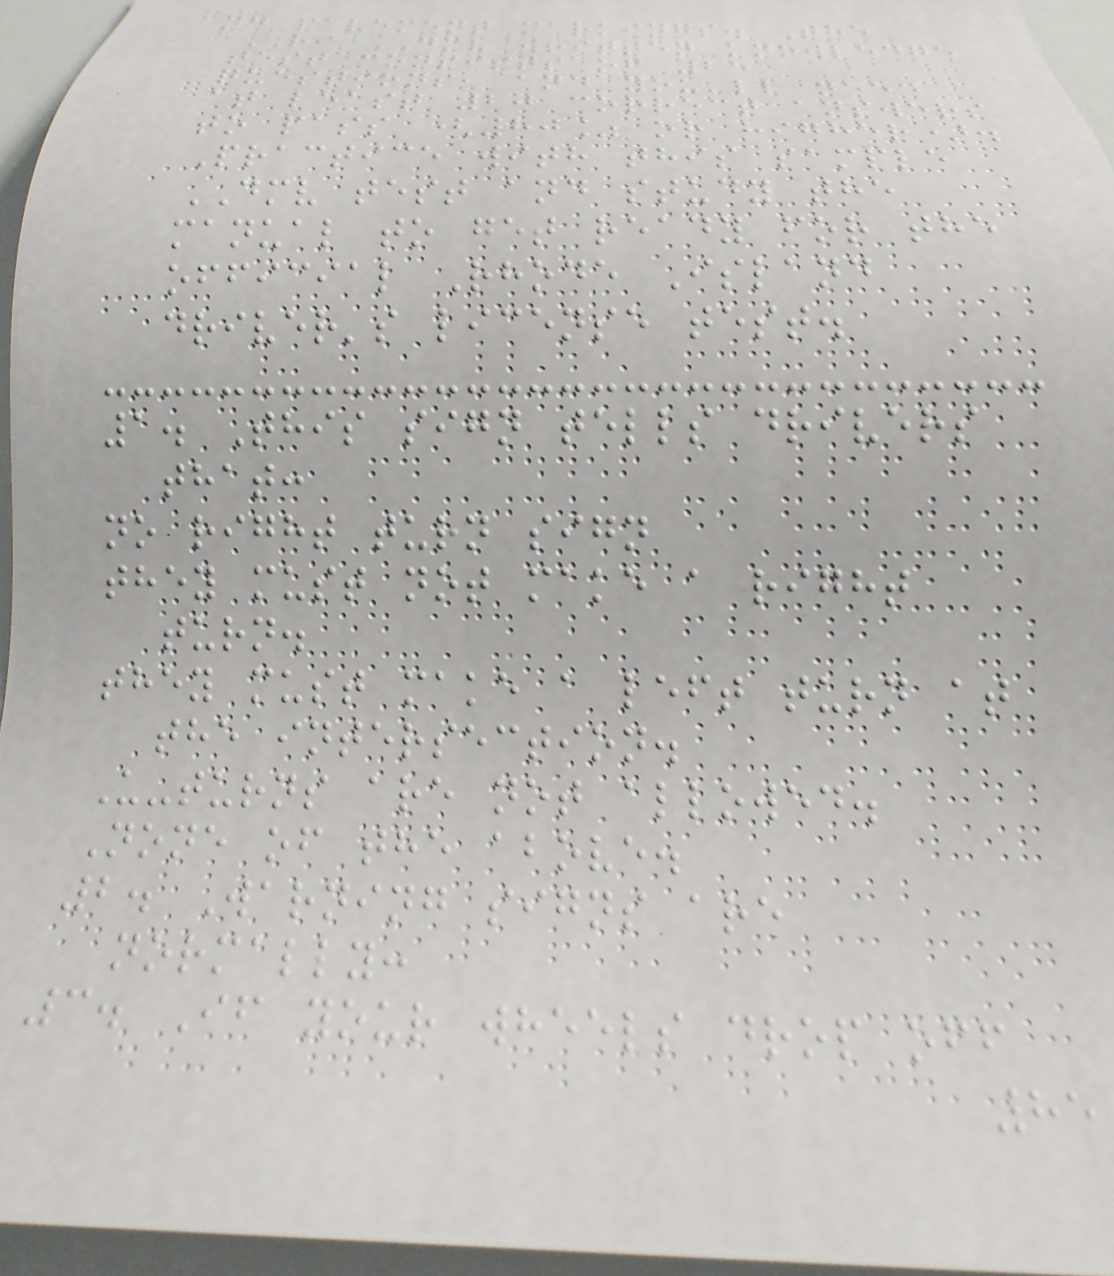and pavement markings. The
RI DMV written knowledge
test consists of 25
questions, and you'll need
at least 20 correct answers
to pass (80% or higher).
Practice with this sample
DMV test and study the
manual to get ready for the
official Rhode Island
driver's license test.
1. This sign tells drivers
that:
no right turn sign
they must not make a right
turn.
they must make a left turn at
the intersection.
U-turns are not allowed.
None of the above.
2. Warning signs are
normally:
3. If your wheels drop off
85
